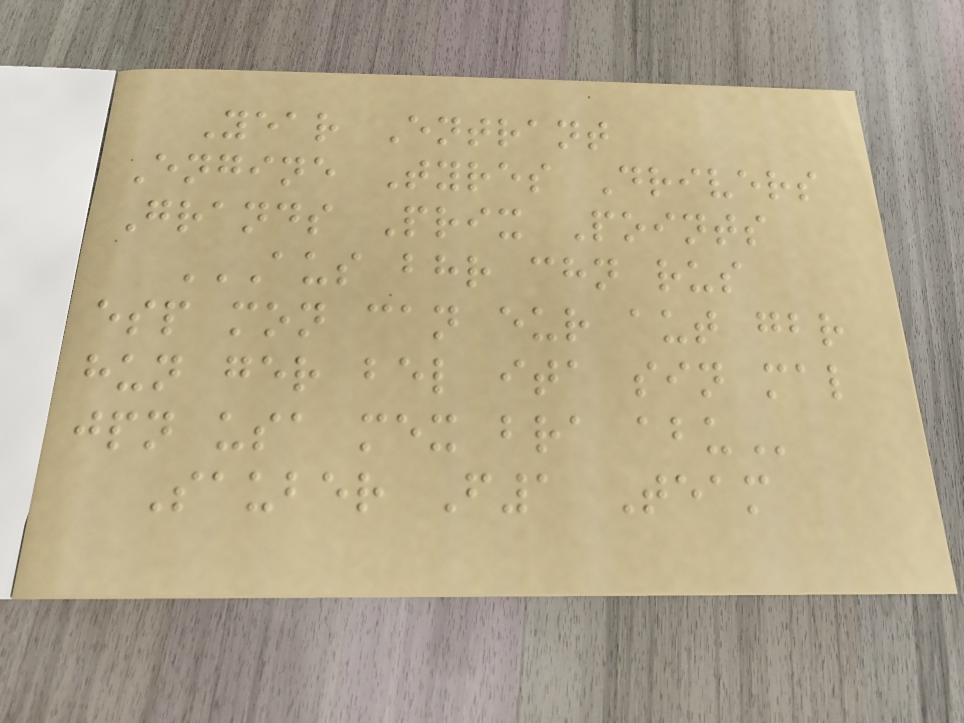Year Entrant
Engine Tyres Drivers
Grands Prix Points
AUS BHR CHN RUS
ESP MON CAN EUR AUT GBR
HUN GER BEL ITA SIN MAL
JPN USA MEX BRA ABU
Sauber F1 Team
